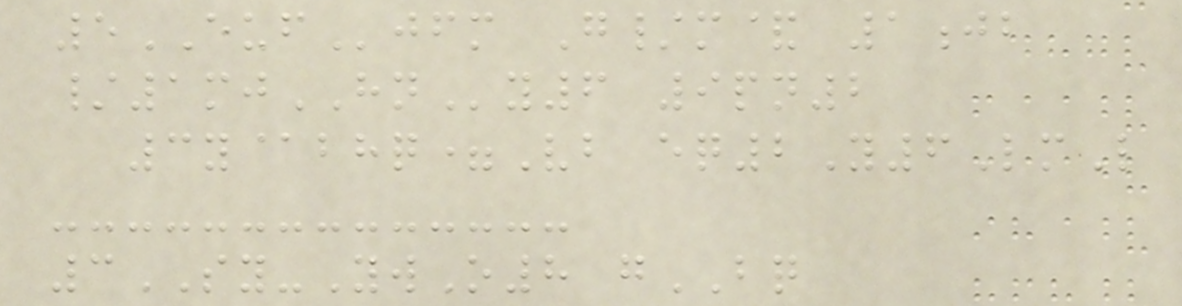5EUFjfm G/m& 1jb
/1mjHNy6 9pn2
3y@bhq=Vb eq2Y6LmL
3SY-YwO8 gBQ
